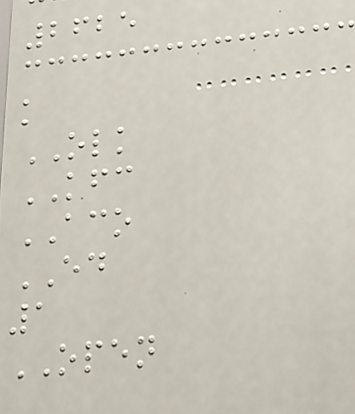2625
k
OLK
KFC
ACO
ED
1
OPEN
